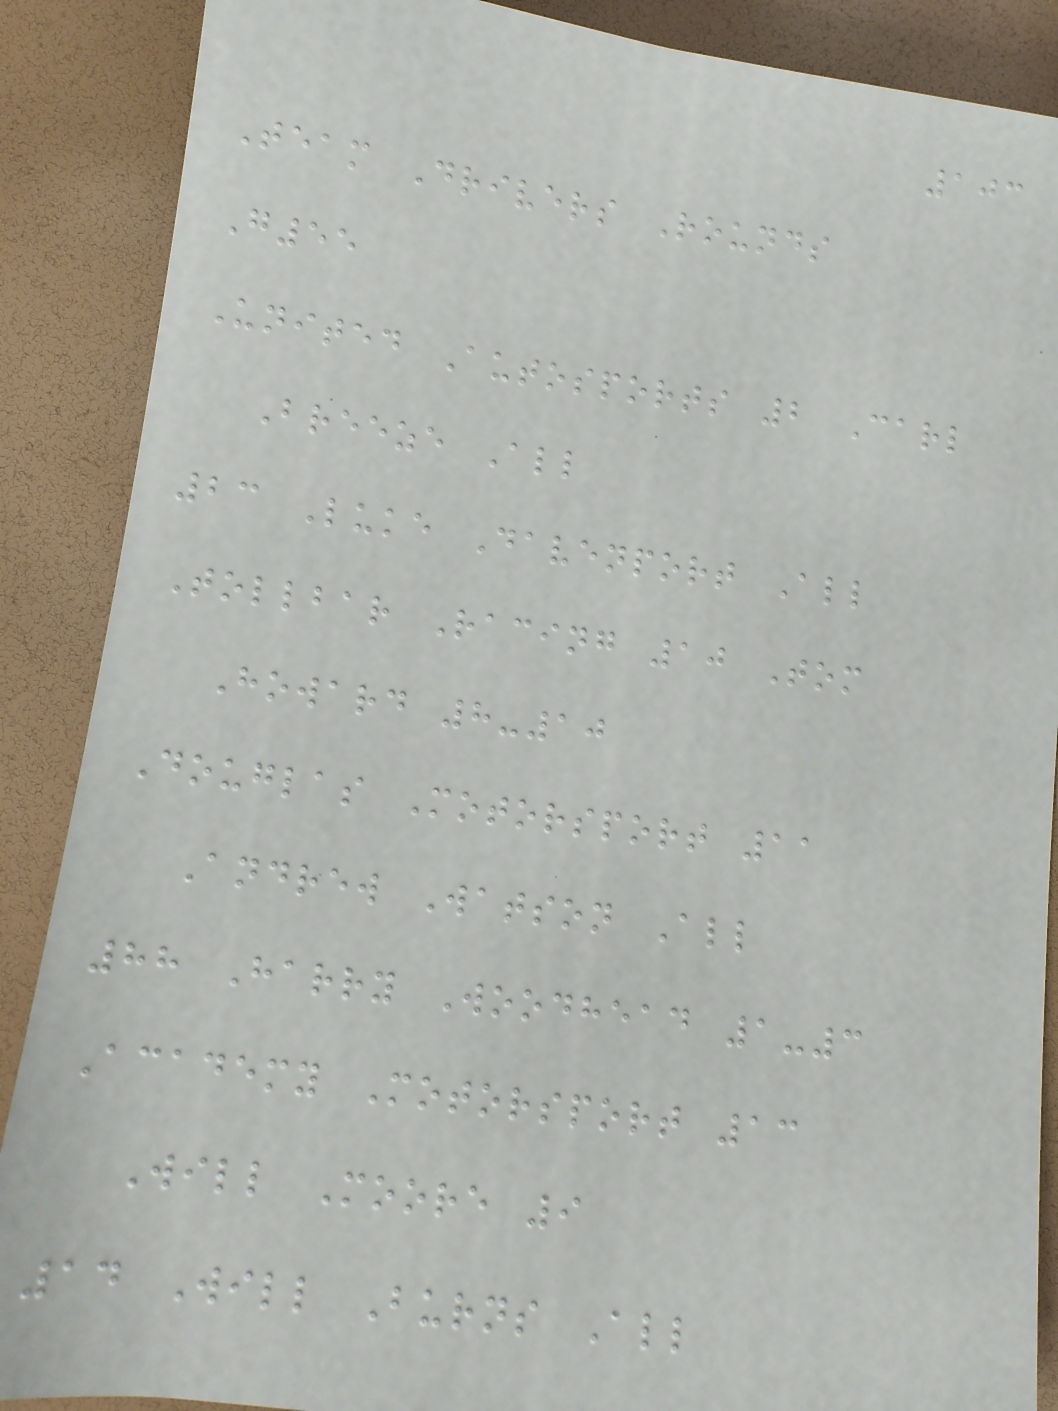103
Team Drivers Rounds
G55
United Autosports 2 Carl
Breeze All
23 Luke Davenport All
Tollbar Racing 10 Tom
Howard 8-10
Douglas Motorsport 11
Andrew Watson All
88 Harry Woodhead 1-3
Academy Motorsport 13
Will Moore 9
14 Will Burns All
